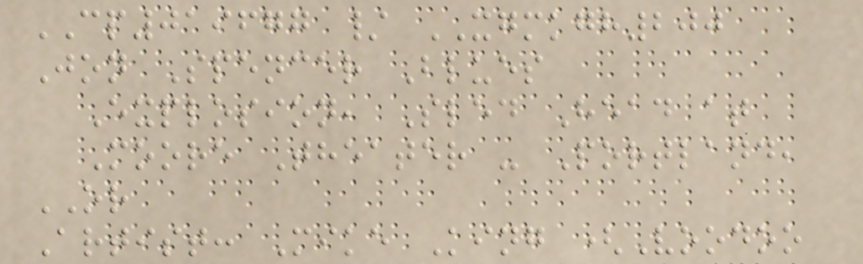CP019677 / XGMKGH200
Jon Spencer Blues
Explosion, Sled Head at
Moore Theater - Portland,
OR
Artist: Mike King (Voodoo
